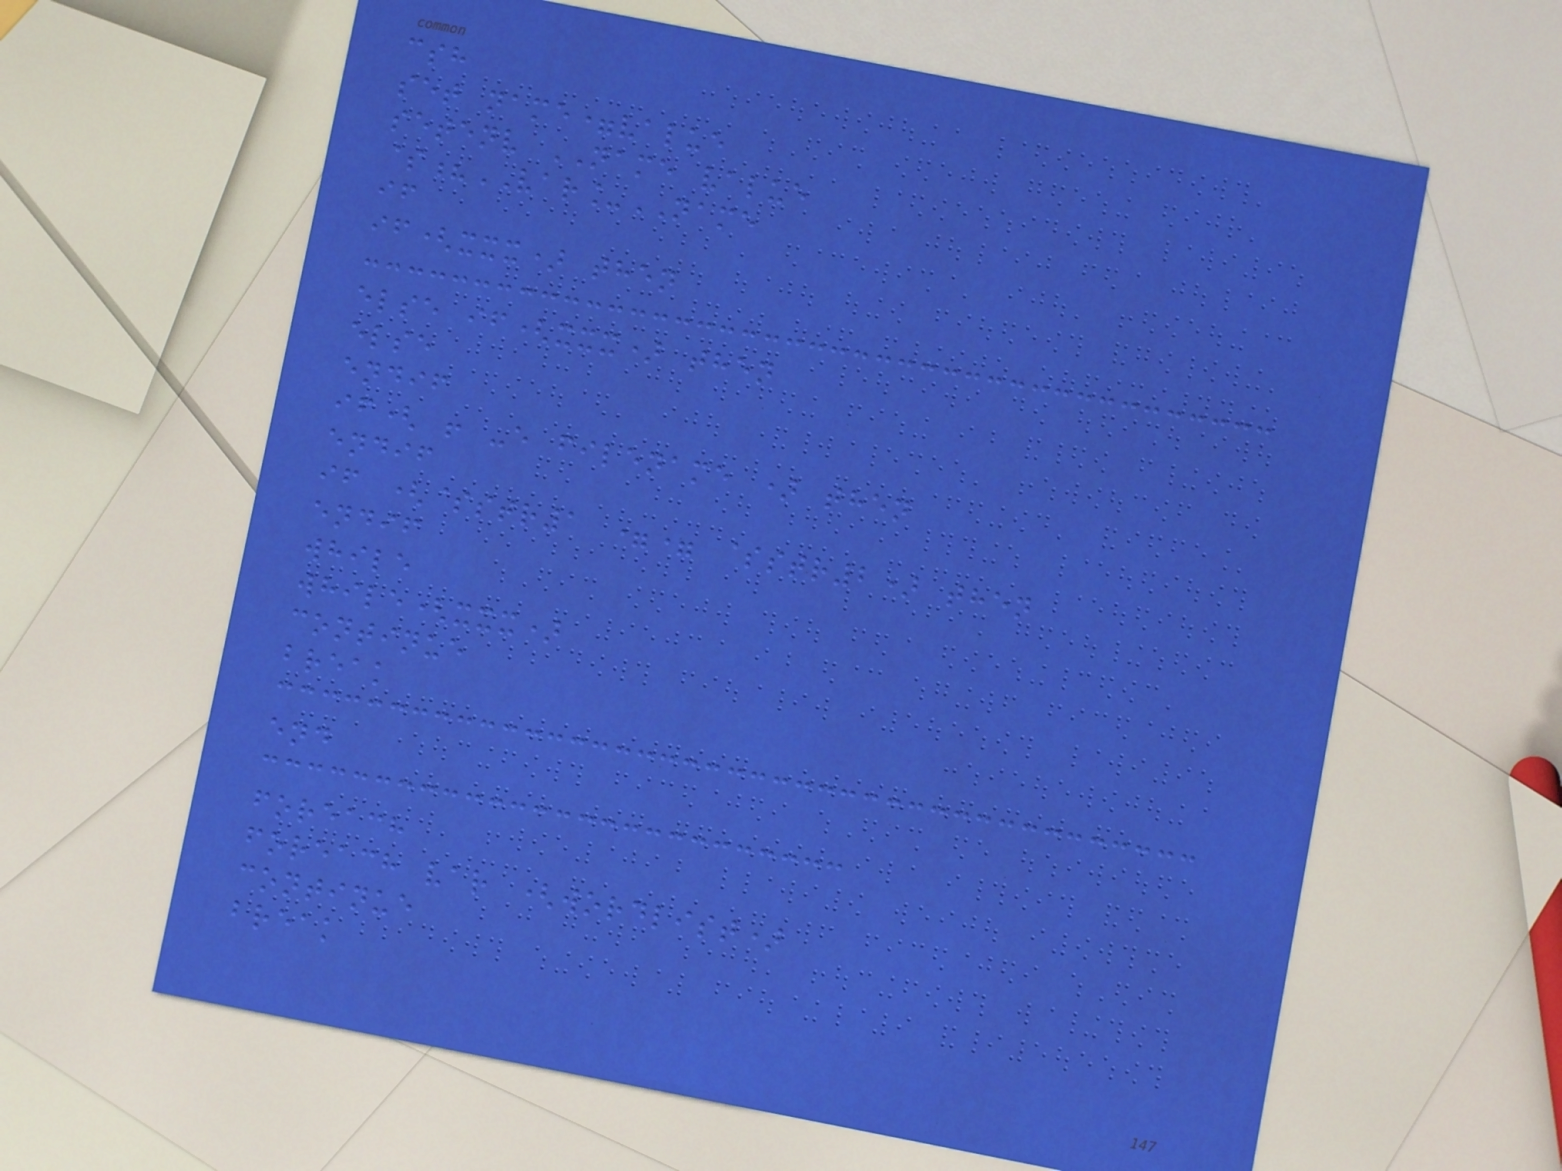csh
set name=value
setenv NAME value
$?VAR_NAME
if
if(xxx) then
else if(xxx) then
else
endif
if( ! -e filename ) then
endif
if ($str1 == $str2) then
endif
while
while(xxx)
continue
break
end
foreach
foreach var (wordlist)
continue
break
